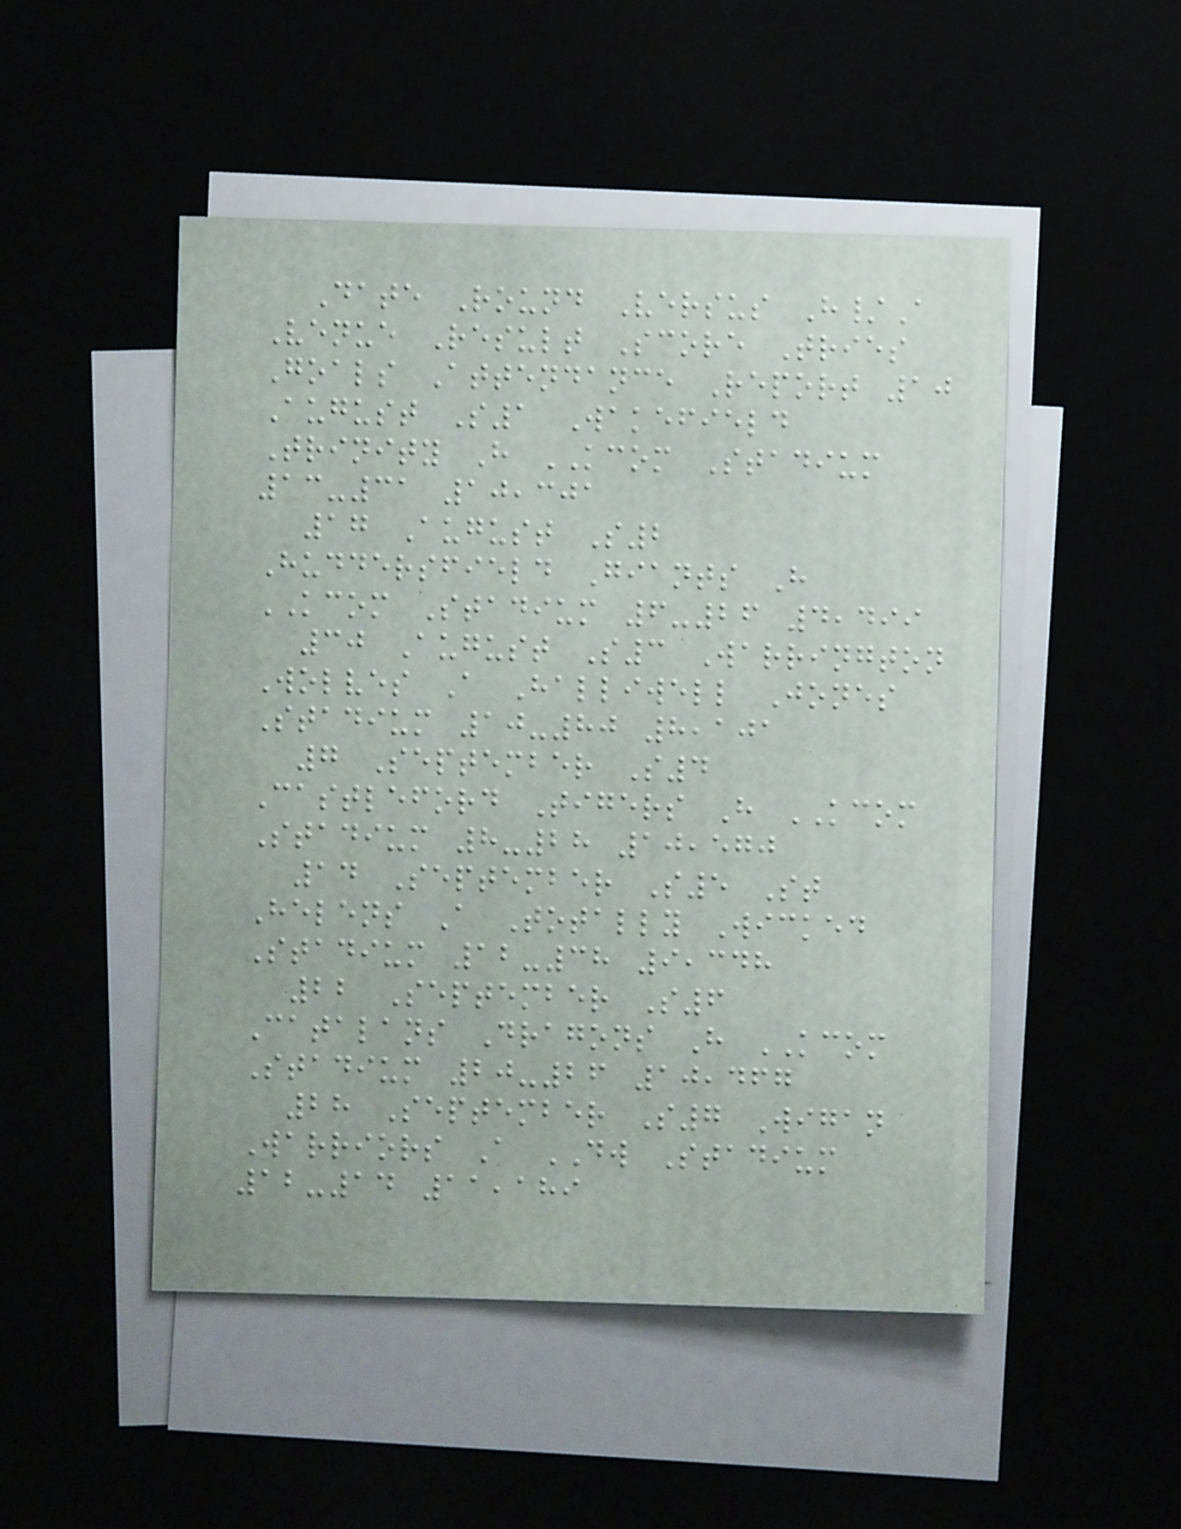Date Round Versus H/A
Venue Result Score Tries
Goals Attendance Report 10
August S1 Wakefield
Trinity H KCOM Stadium
13-31 10,301
17 August S2
Huddersfield Giants H
KCOM Stadium 6-26 4,499
30 August S3 Warrington
Wolves A Halliwell Jones
Stadium 10-80 8,101
7 September S4
Castleford Tigers H KCOM
Stadium 8-28 10,570
14 September S5 St
Helens A Totally Wicked
Stadium 12-38 9,348
22 September S6
Catalans Dragons H KCOM
Stadium 20-26 10,467
28 September S7 Wigan
Warriors A DW Stadium
12-14 11,189
